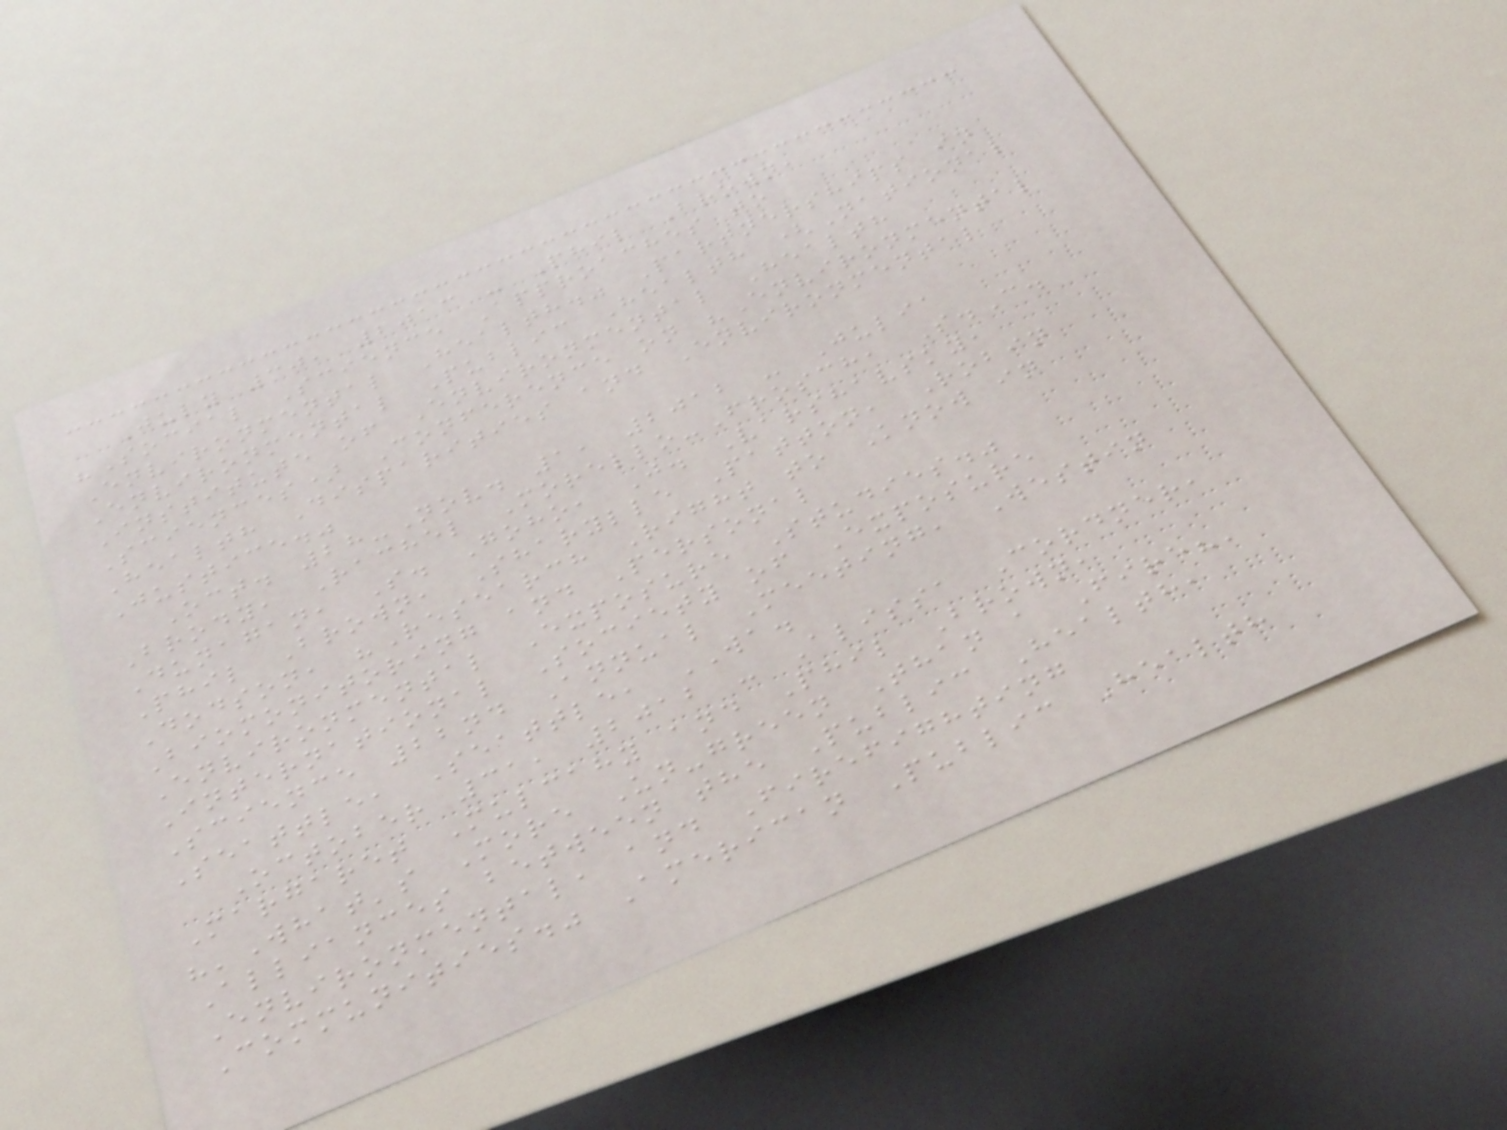July 30, 2013 - Phil Brown,
"Social Science Approaches to
Environmental Health." Partnerships in
Environmental Public Health (National
Institute of Environmental Health
Sciences) Conference on "Environmental
Health Disparities and Environmental
Justice."
Oct. 28-Nov. 1, 2012 - Julia
Brody, Rachel Morello-Frosch, S.C.
Dunagan, S. Goho, J. Varshavsky,
Phil Brown, Sharylle Patton, Robin
Dodson, "Research Right to Know in
Biomonitoring and Personal
Environmental Exposure Studies."
International Society of Exposure
Science 22nd Annual Meeting, Westin
Seattle, Seattle, WA.
October 31, 2012 - Alissa Cordner,
Margaret Mulcahy and Phil Brown,
"'What's More Un-green Than a Fire?'
Alliances between the Public Health,
Environmental, and Firefighting
Communities." American Public Health
